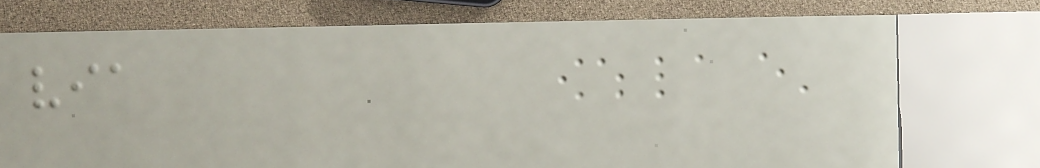via
